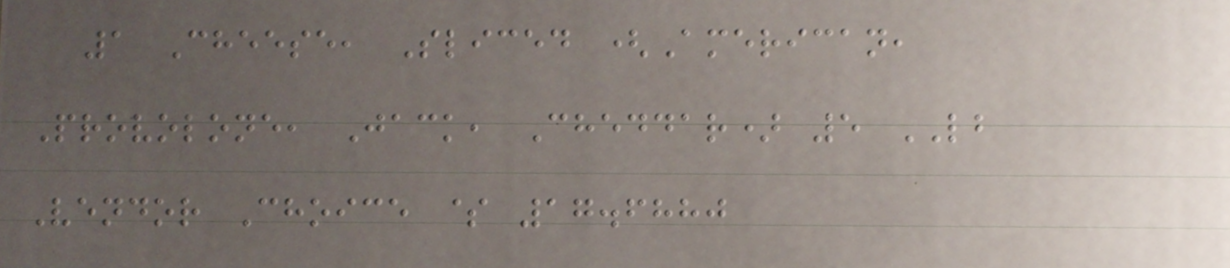1 Cheese, Sliced (American,
Provolone, Jack, Cheddar) 5 LB
Vendor Choice $ 17.6880
